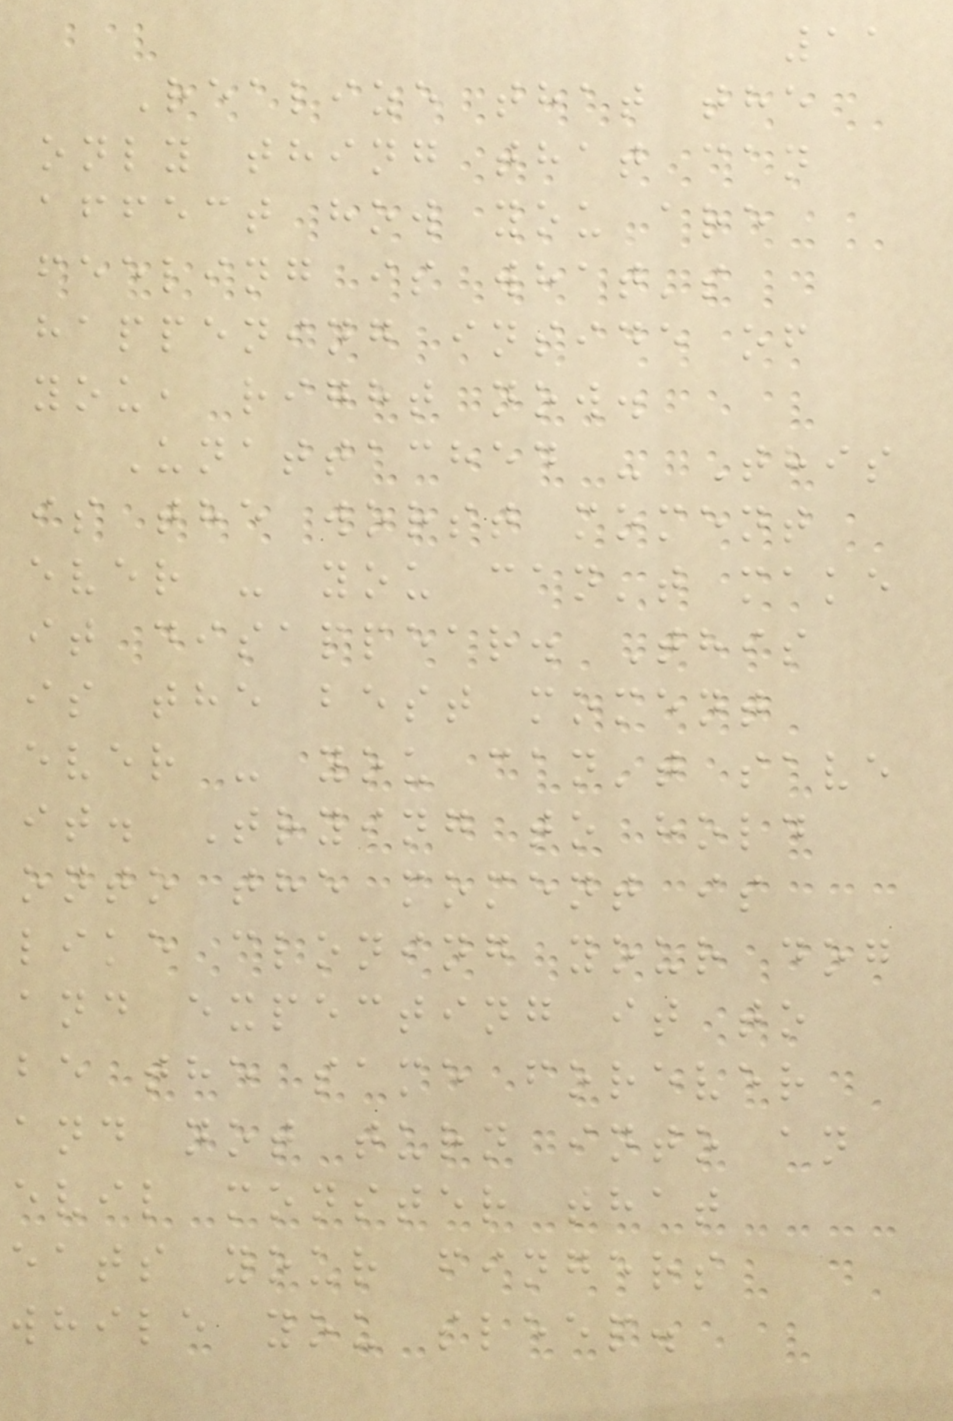11
Realize that the
only thing that can
affect how you are
feeling is what's
happening inside of
you, right now.
Unattached - This
is the worst moment
ever - you can't make
it disappear. This
is the best moment
ever - you can't save
it. Trying to hold
onto the moment is
like cloning your dog
and expecting it to
be the same forever
and not turn into an
evil monster that
eats your fingers
while you sleep.
